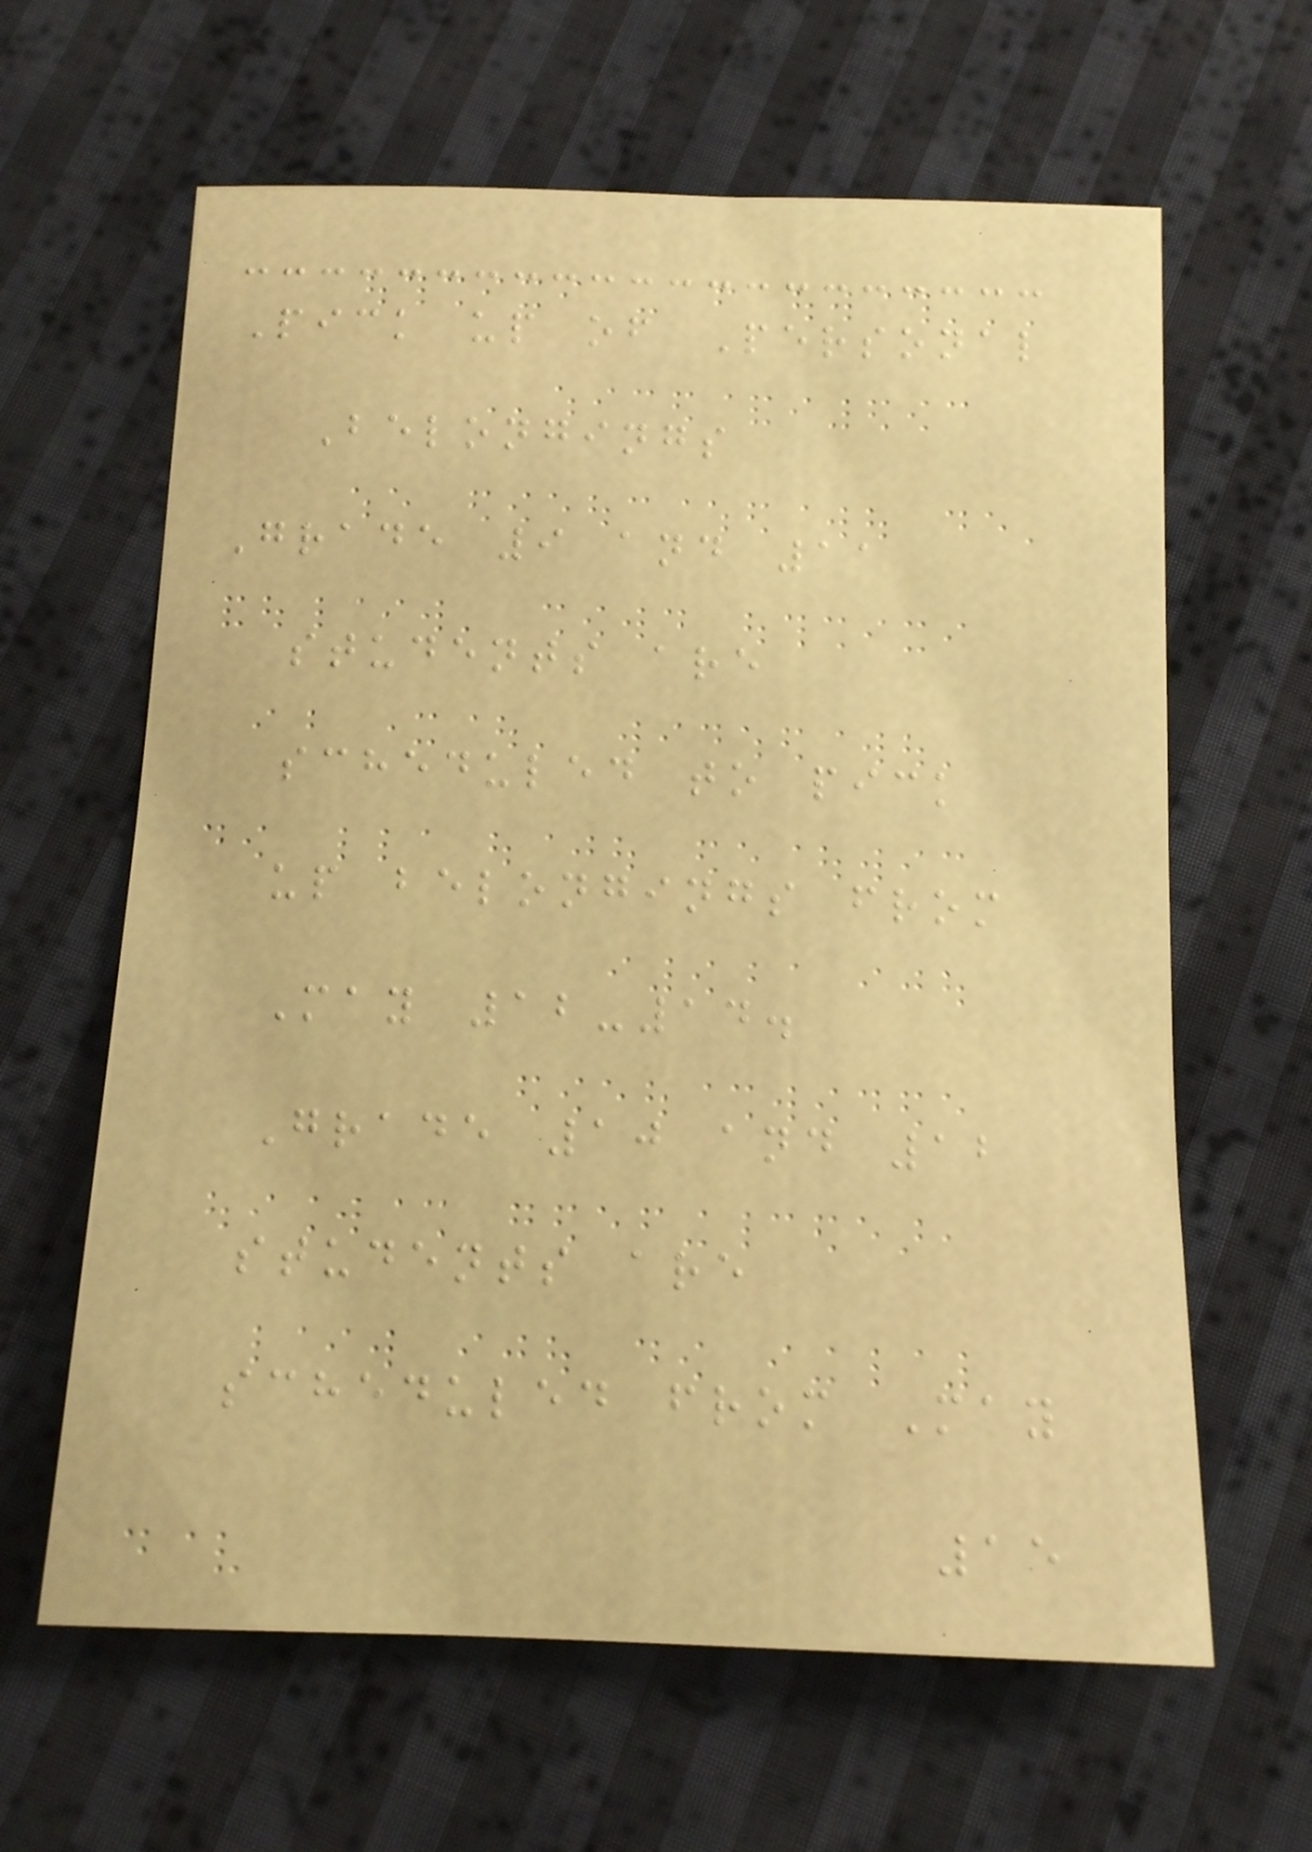Pick up of Personal
Belongings
Grade 9 and 11
students are
scheduled to pick
up belongings from
May 12-14.
Grade 10 and 12
students are
scheduled from May
15
